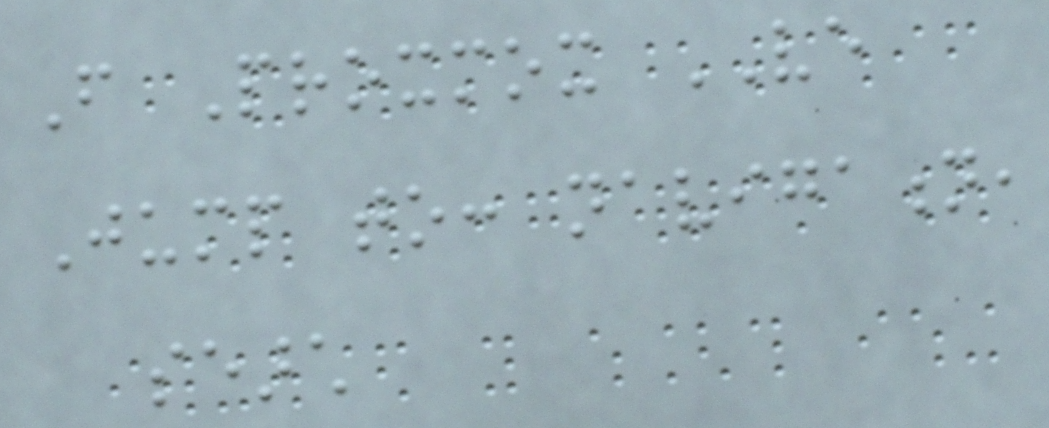From Proxmox VE
Jump to: navigation,
search
